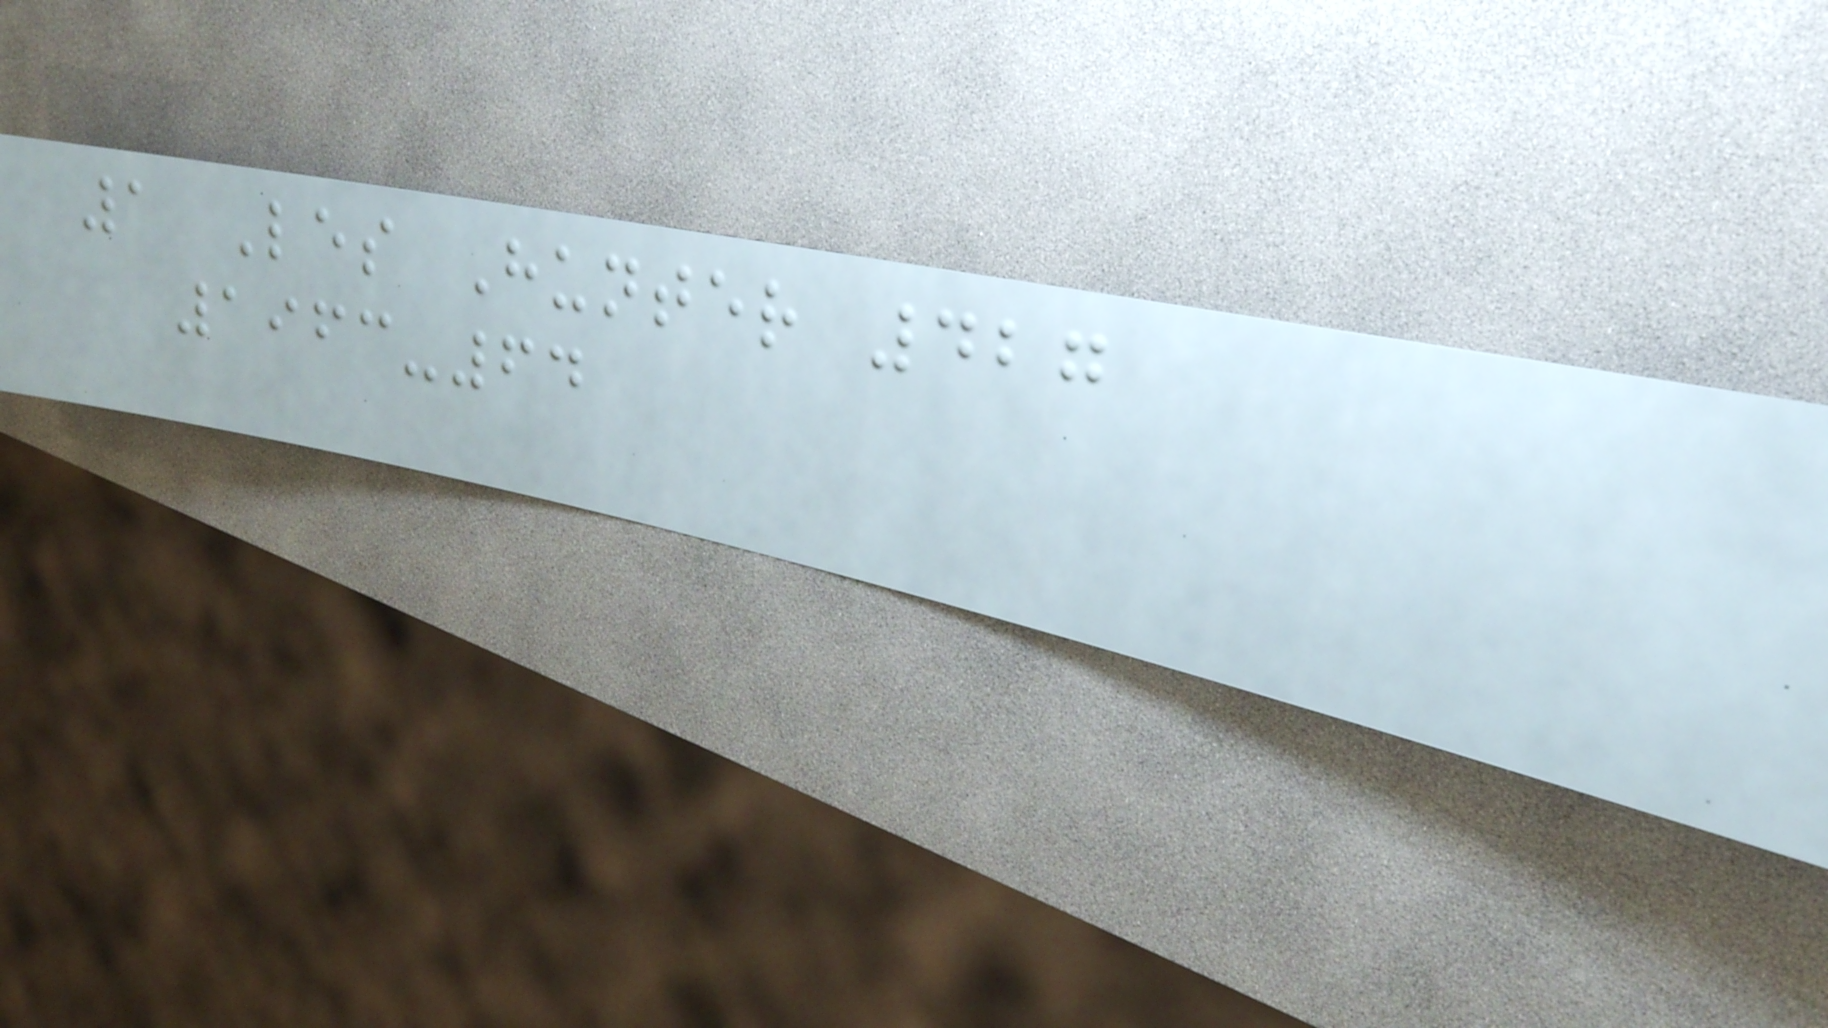1 Les Hunter 427
1963-64
